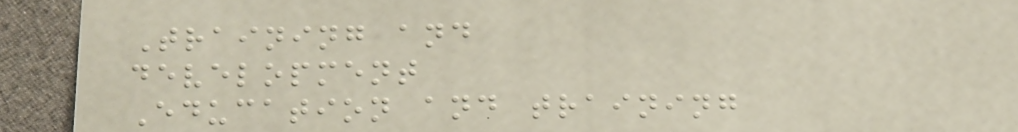Training and
development
Education and training
